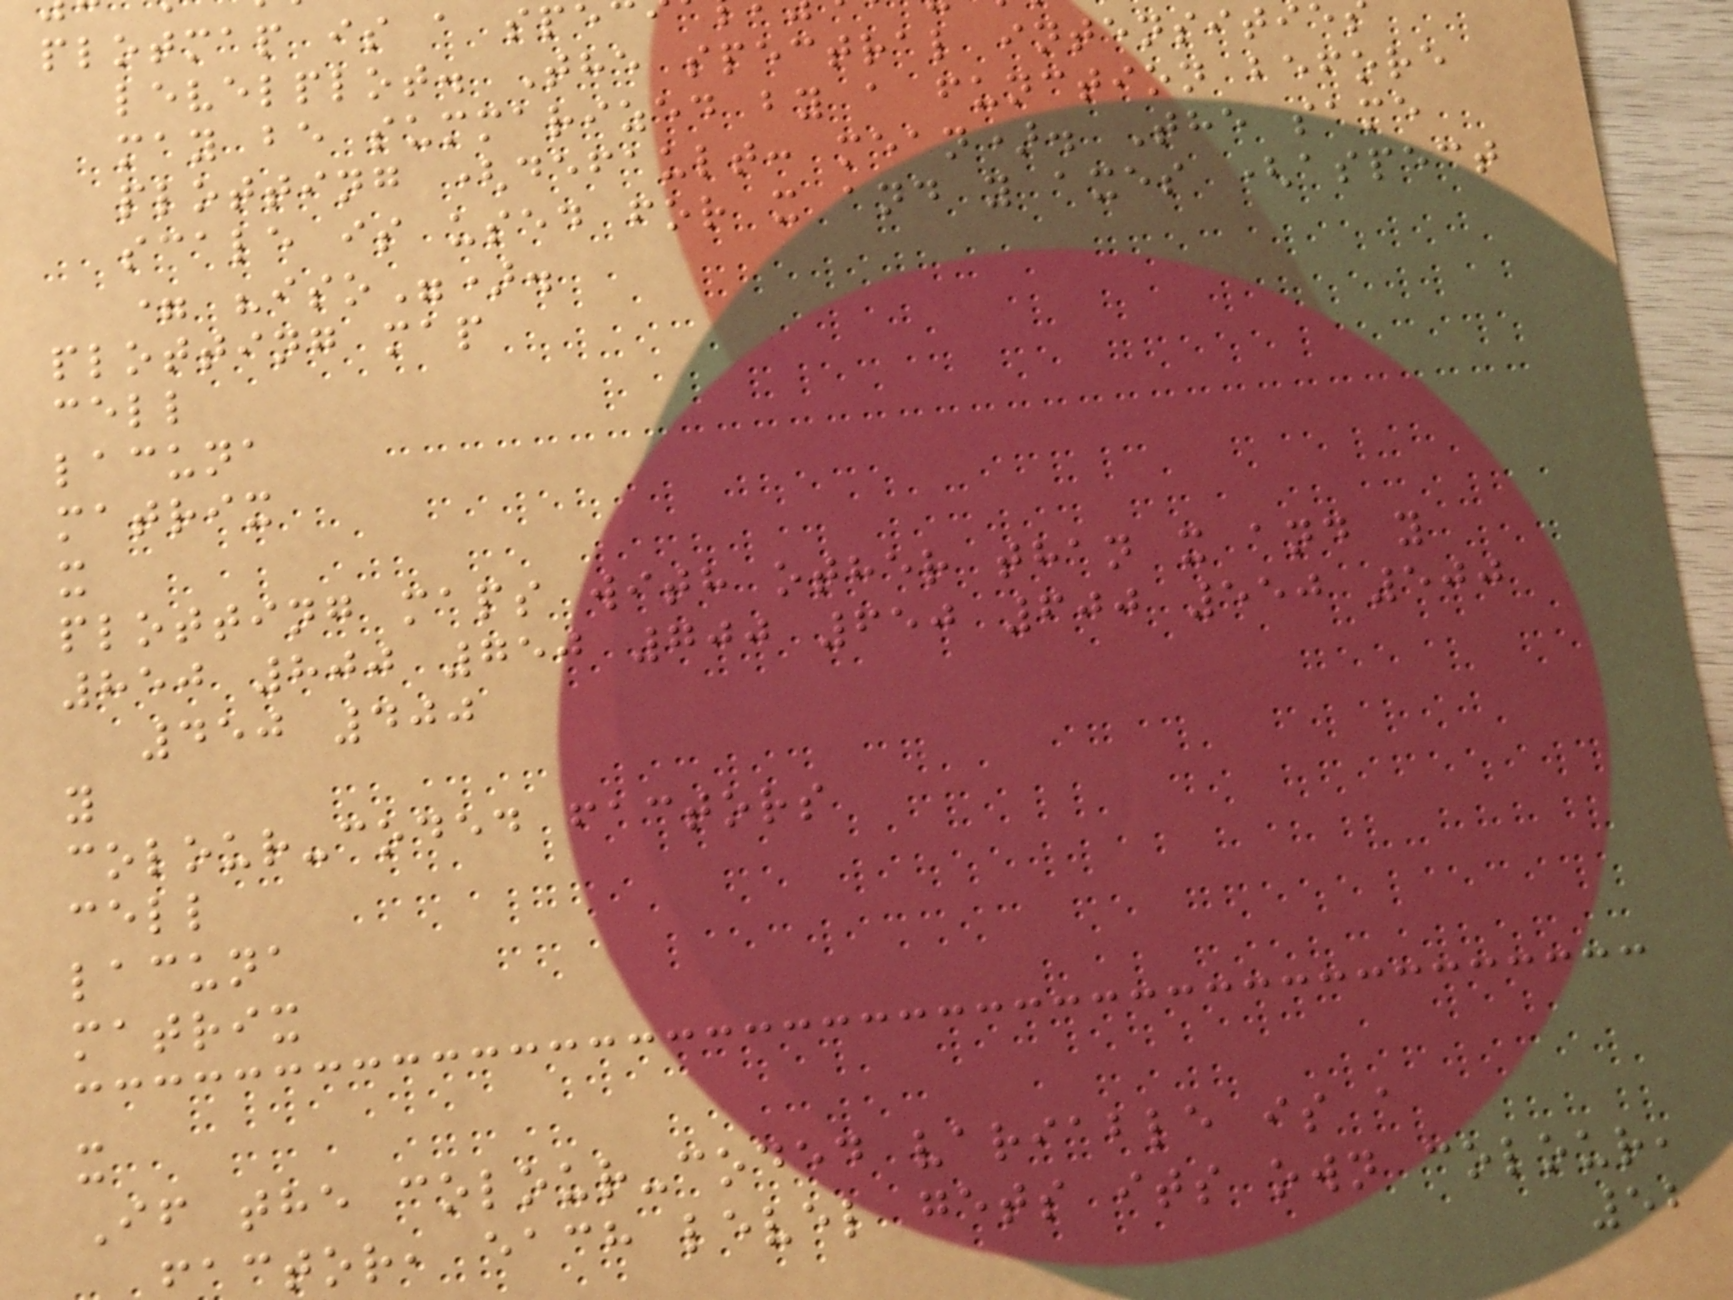plotmap is a spe
levelplot. The spectral intensitie
may be summarized by a function before
plotting (default: mean). The same
scale is used for x and y axes (aspect
= "iso").
plotting map
cell
lacuna
matrix
x
plotting maps with other than x and y
850 800 750 700 650 600 550 500
450 400
y
colour-coded factors
cell
lacuna
matrix
x
If the colour-coded variable is a
actor, each level gets its own colour,
52
